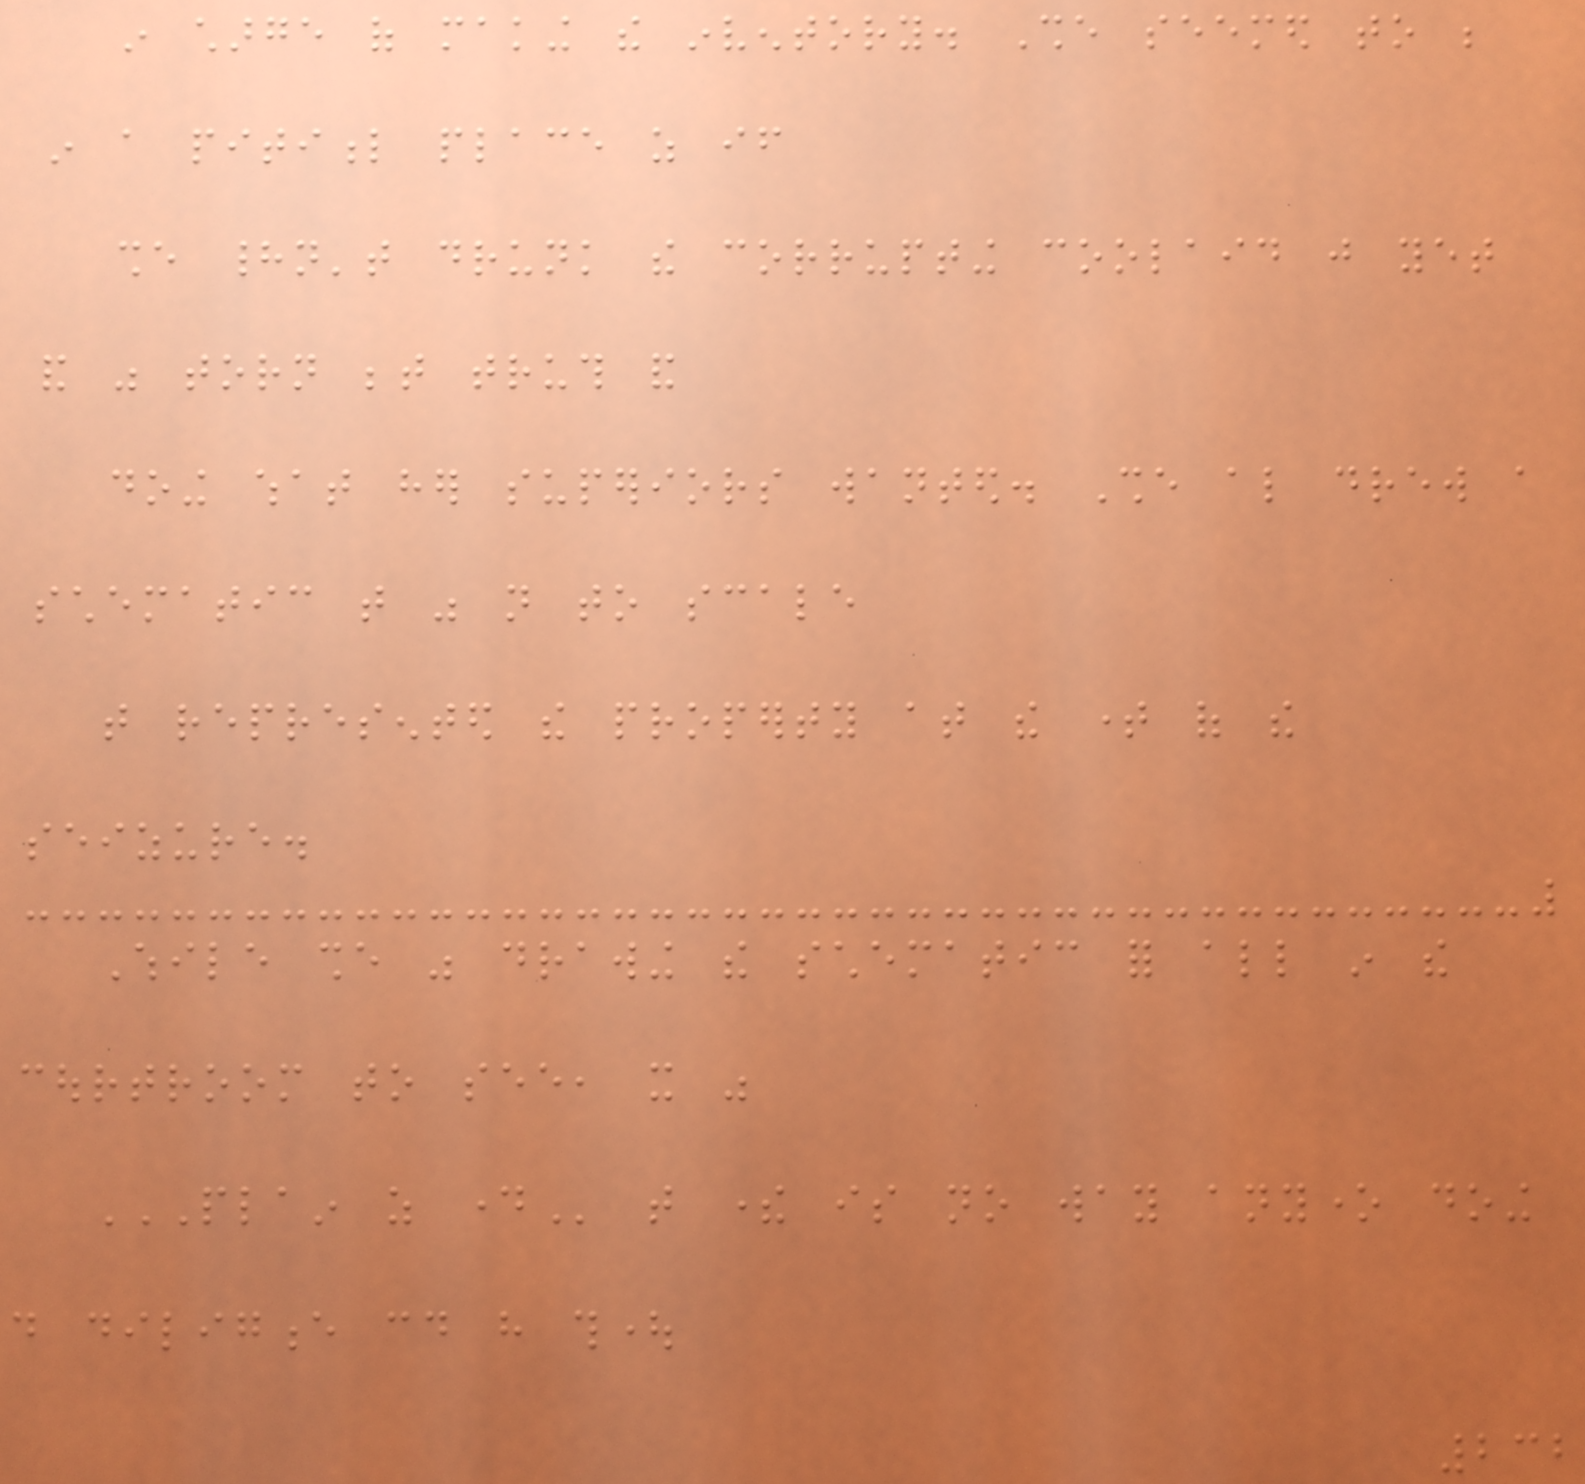in charge of making the inventory. She seemed to be
in a pitiful place as if
she hadn't drunk the corrupting coolaid just yet
and was torn between truth and
doing what her superiors wanted. She also drew a
schematic that was not to scale
that represented the property at the time of the
seizure.
While she was drawing the schematic for all in the
courtroom to see, it was
PLAIN AS DAY that there is no way anyone doing
do diligence could have thought
232
